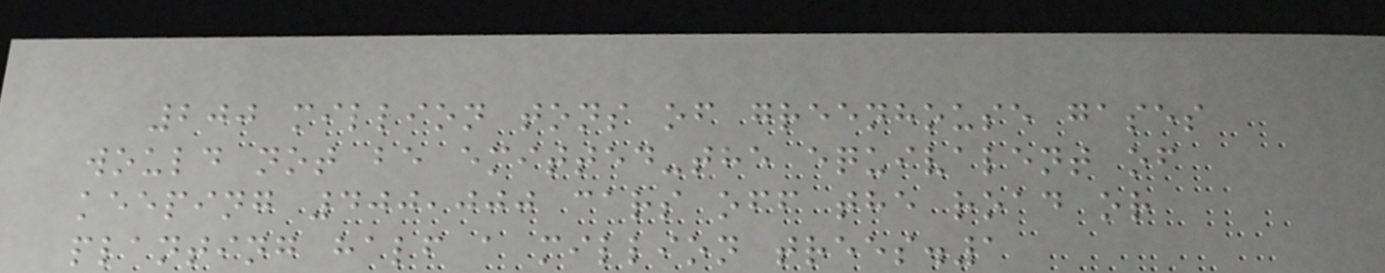200 million tons of greenhouse gases
would not be emitted-the equivalent of
keeping 400,000 cars off the road or
planting half a million trees.1
